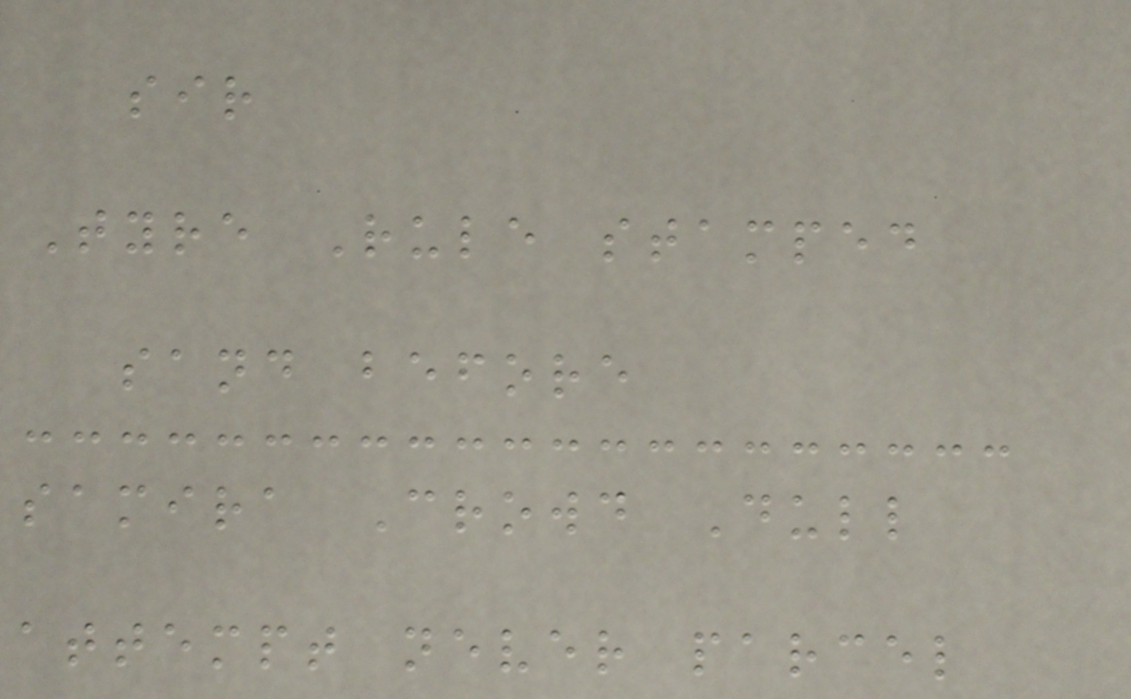sir
Tyre Rule stamped
sand before
samira Crowd Dull
attempt never parcel
